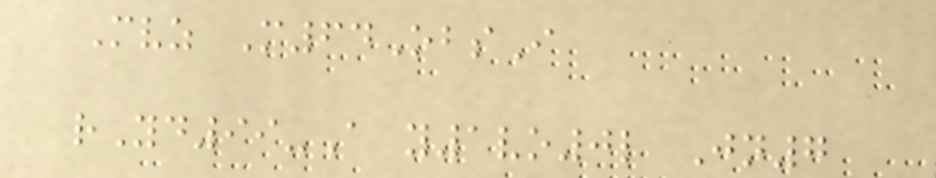Mvz M64ObsI
rYd99-A y1vo0l Jn7
